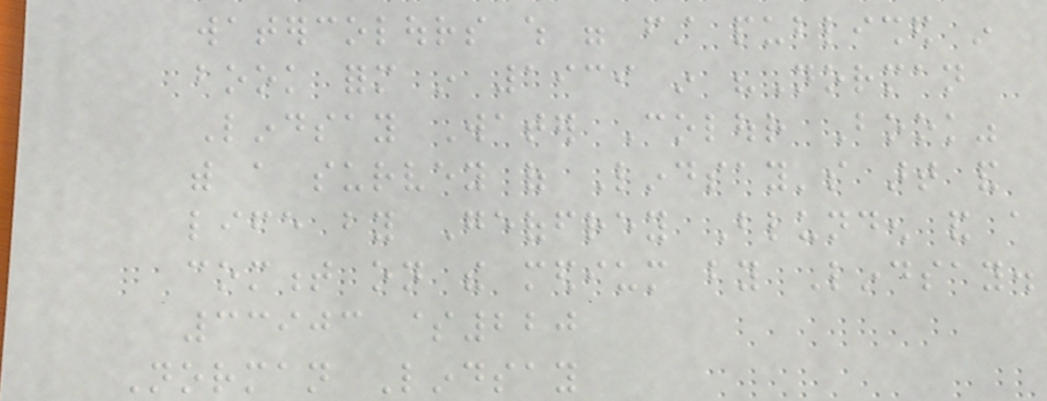watercolours which were first published in
book form in 1939 in "Norman
Lindsay Water Colour Book"
with a survey of Lindsay's art and
life by Geoffrey Blunden and a
comment on the medium by Lindsay.
33903 $220
Norman Lindsay
